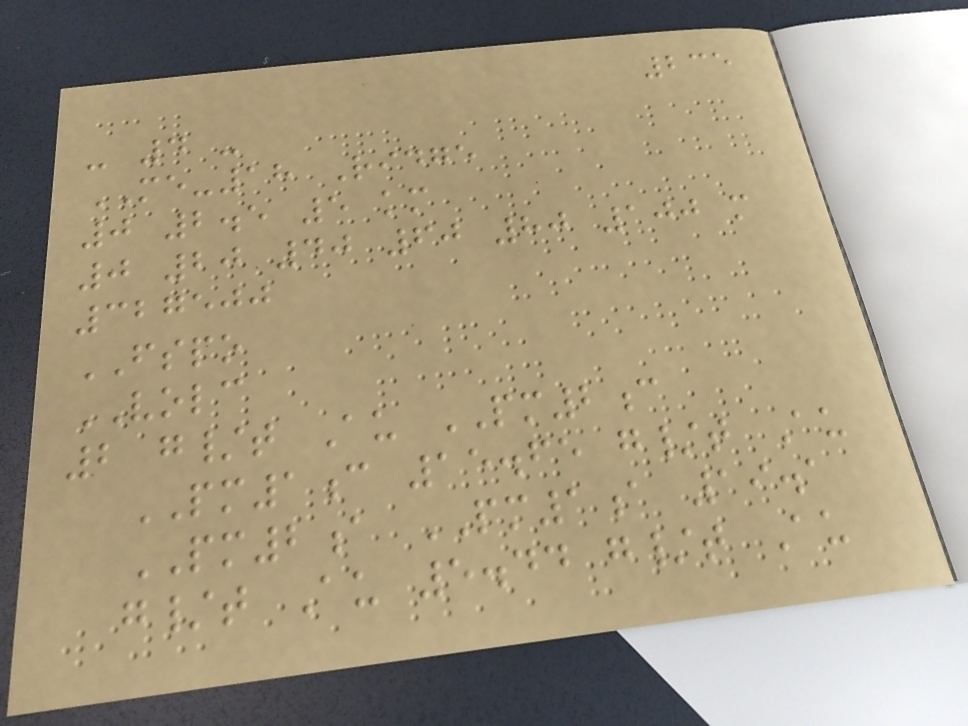235
- 4 -
ME-18 Ridge
0 2.5 5 km
0 20 40 60 80 100 m
327500
FSPO
VOLC
2 g/t Au PM2c
PM1c 15.65 g/t Au
PM2a PM1a 19.1
g/t Au 5.44 g/t Au
